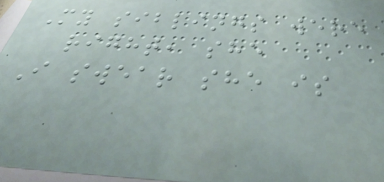My siblings were
right, she
I swear she is
